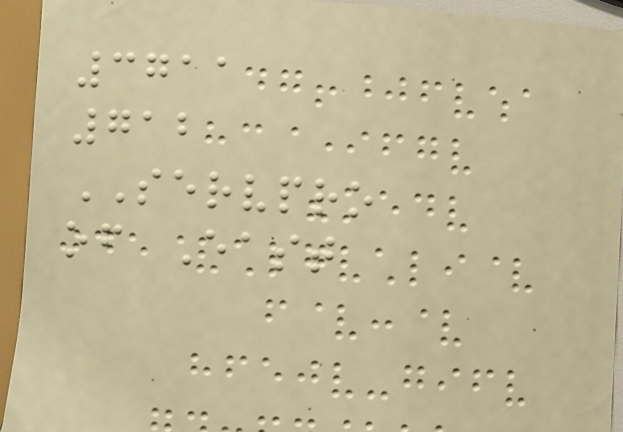3711
712
SERVPRO
of East
